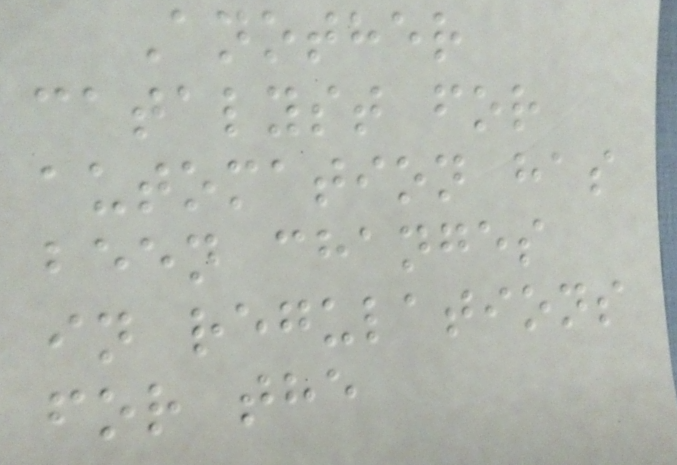Another
catalyst for
automation has
been changes
in regulations
for the
